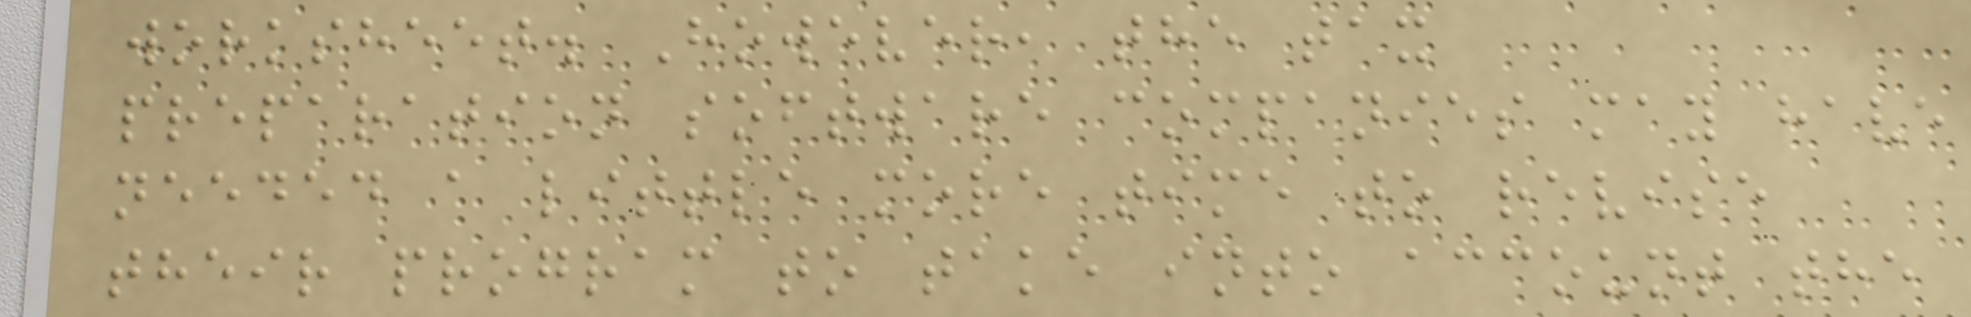worksheet. However, the tax
preparation software companies may have
needed a little more time to revise
their program to take into account the
